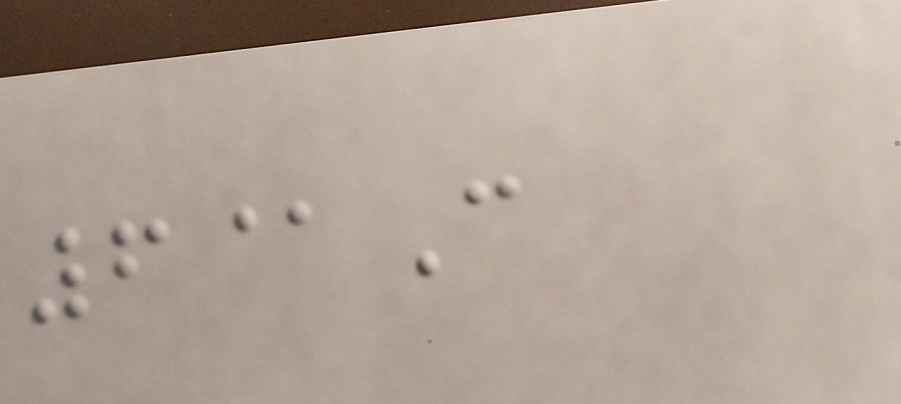6@C
